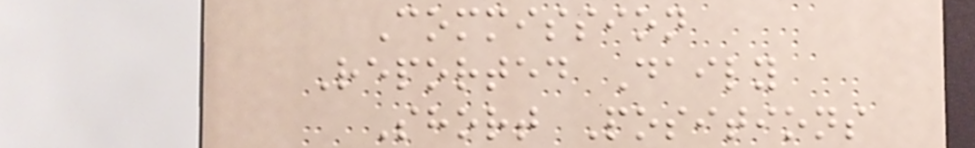Commission
Reported Daily
Short Positions
